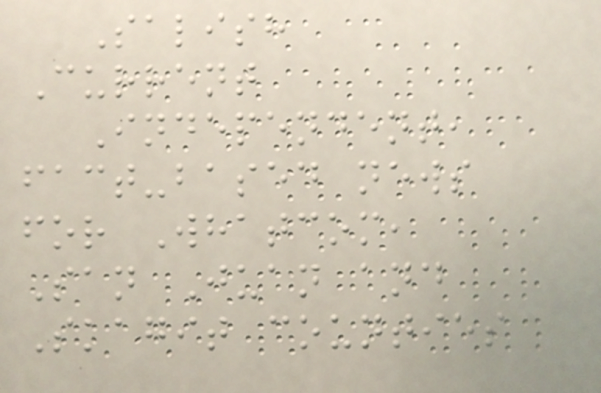Salish
Current
Independent,
fact-based news
for Whatcom,
San Juan and
Skagit counties
